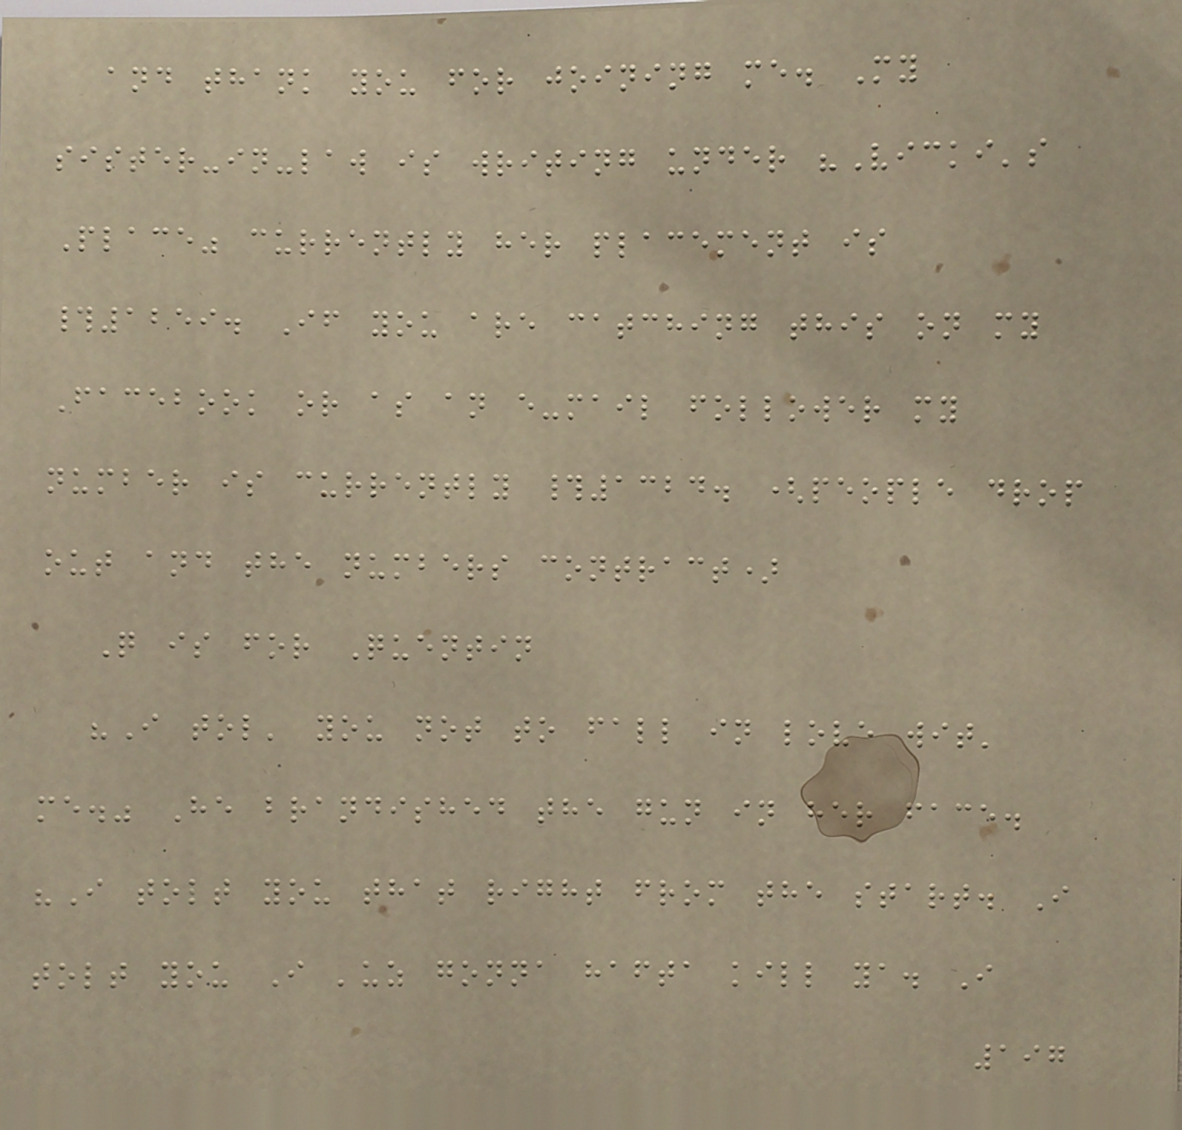and thank you for joining me. My
sister-in-law is writing under "Vicki's
Place" currently her placement is
#1259. If you are catching this on my
Facebook or as an e-mail follower my
number is currently #1324. (people drop
out and the numbers contract)
Q is for Quentin
"I tol' you not to fall in love wit'
me." He brandished the gun in her face.
"I tolt you that right from the start. I
tolt you I 'uz gonna hafta kill ya. I
197
